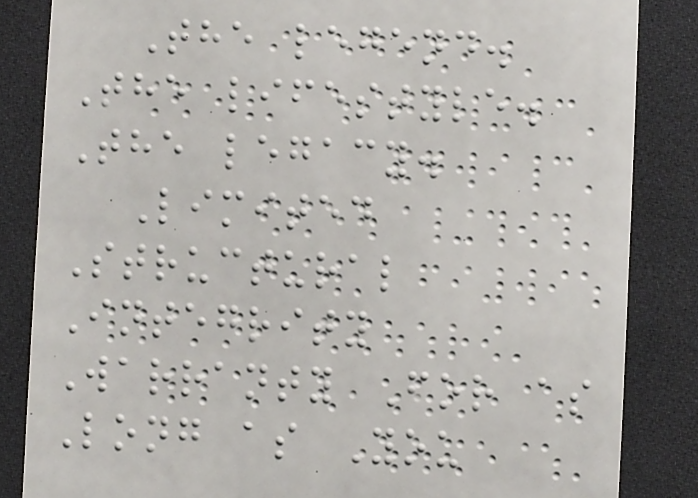The legend.
The lifestyle.
The legacy.
Limited
Structural
Integrity
Warranty For as
Long as You
